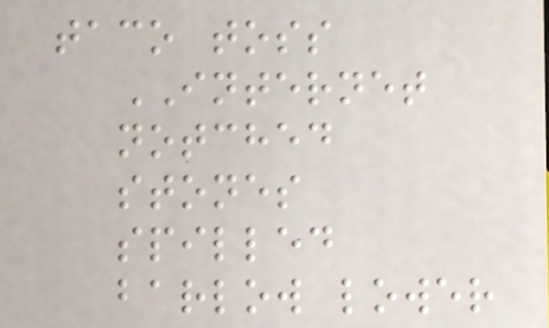taco toss
INTERNET
notched
stones
spilled
barlow lower
